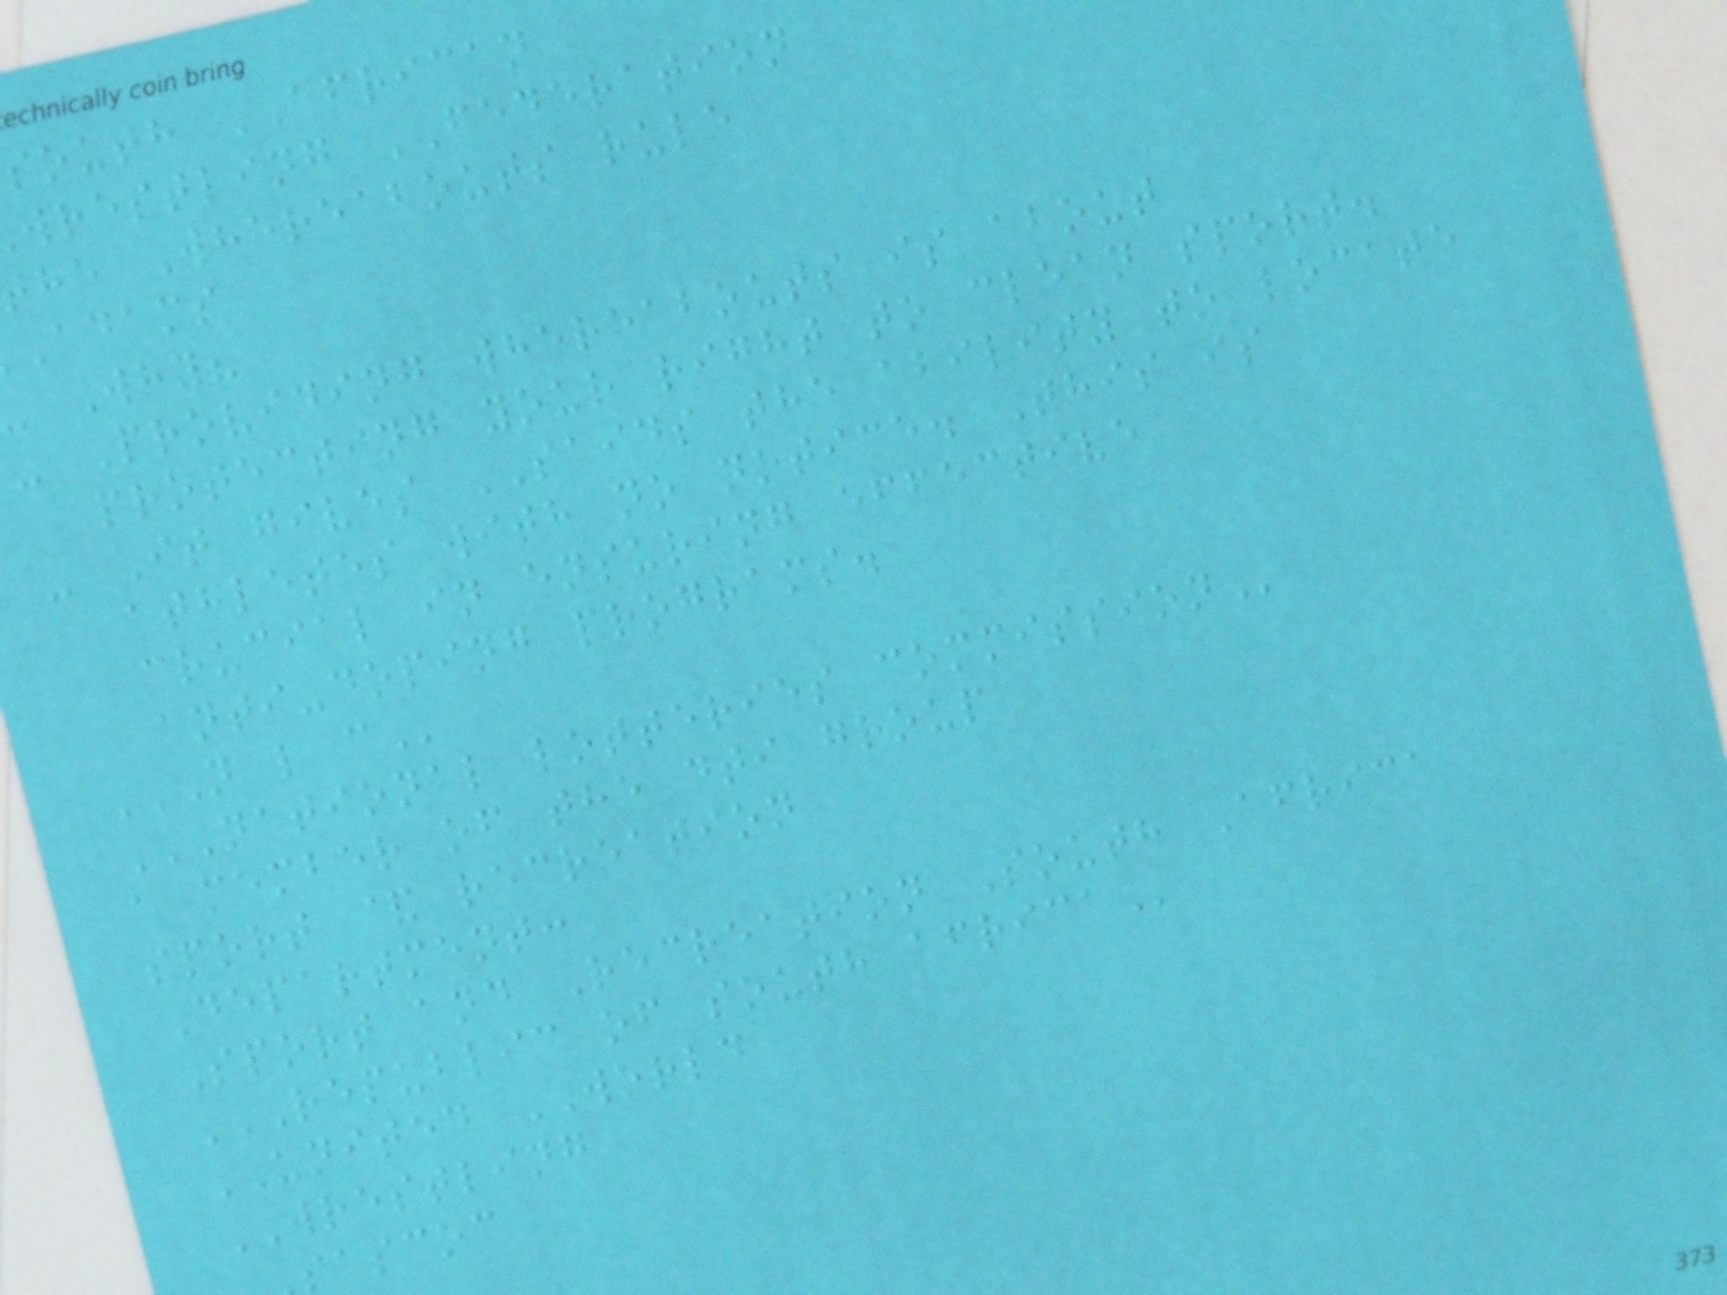south AFRICAN
wrestling FEDERATION
he Whereabouts rule
adams
Why?
- Providing whereabouts is about
protecting your right to clean sport.
- It gives SAIDS the ability to locate
athletes with no notice. This is
crucial in ensuring effective
anti-doping programs.
N L C
NATIONAL LOTTERIES COMMISSION
a member of the dti group
sport & recreation
Department:
Sport and Recreation South Africa
REPUBLIC OF SOUTH AFRICA
UNITED WORLD
WRESTLING
sascoc
